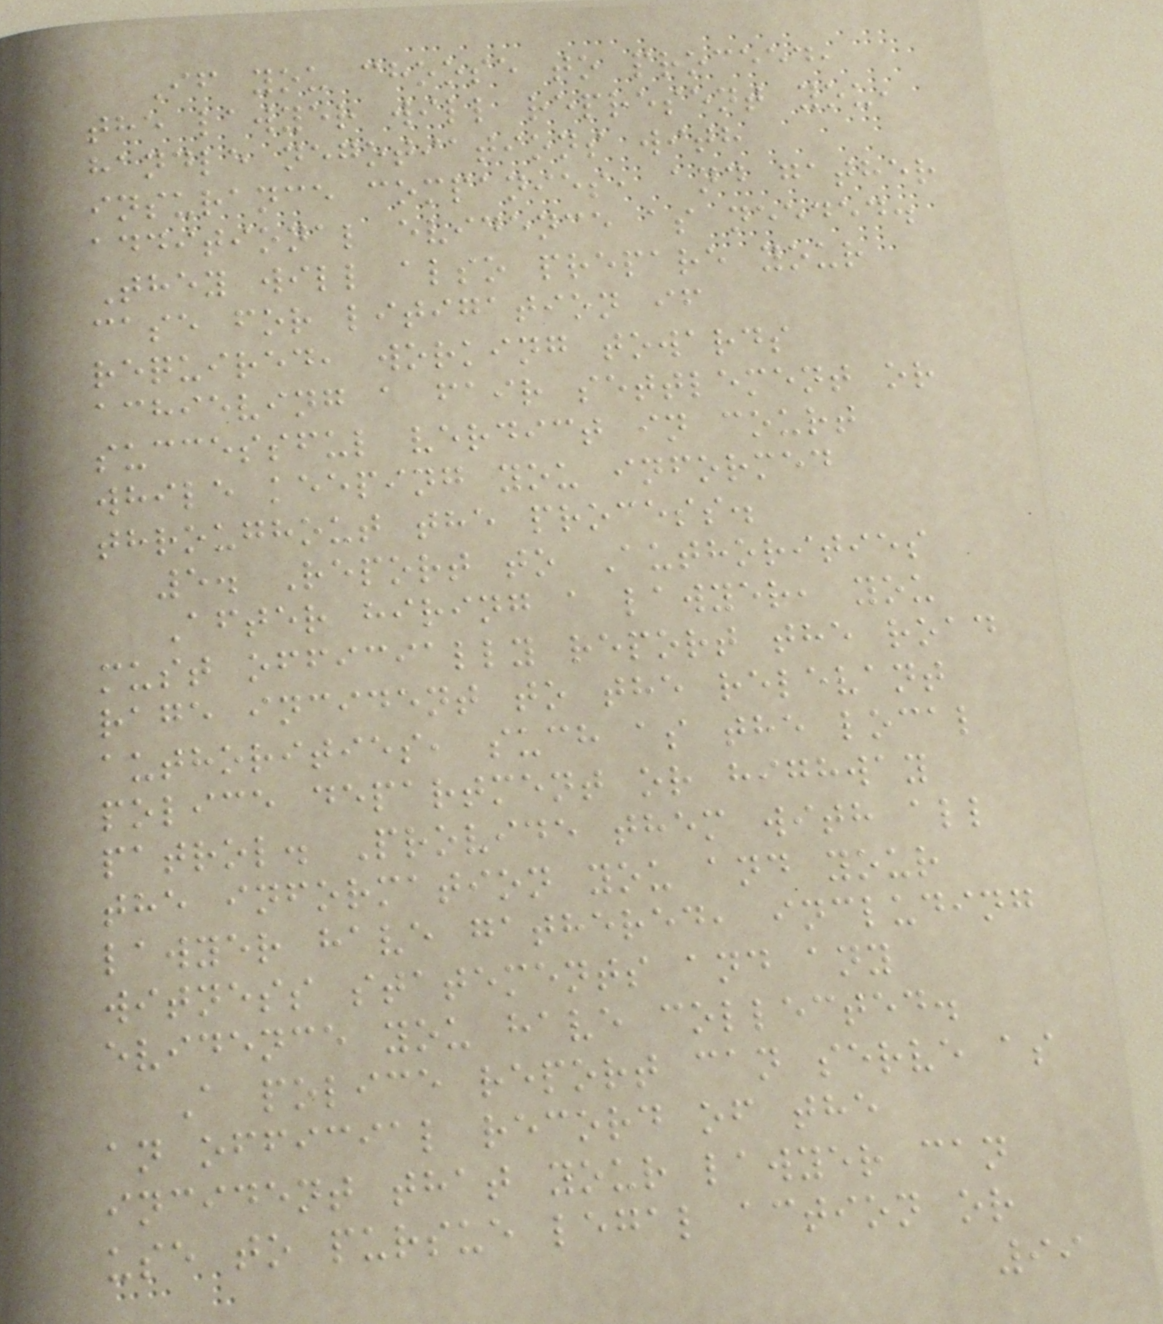If you choose to proceed,
the lawyer will represent you,
handle negotiations with
insurance companies, and gather
additional evidence as needed.
They will also prepare your
case for litigation if
required, working towards
achieving a fair settlement or
successful verdict in court
while keeping you informed
throughout the process.
5. Report to Authorities
After hiring a lawyer, you
must officially report the road
rage incident to the relevant
authorities, such as the local
police department or highway
patrol. Provide them with all
the information you and your
lawyer have gathered, including
witness statements and any
evidence you have collected.
A police report can serve as
an official record of the
incident that your lawyer can
use to pursue legal action or
99
